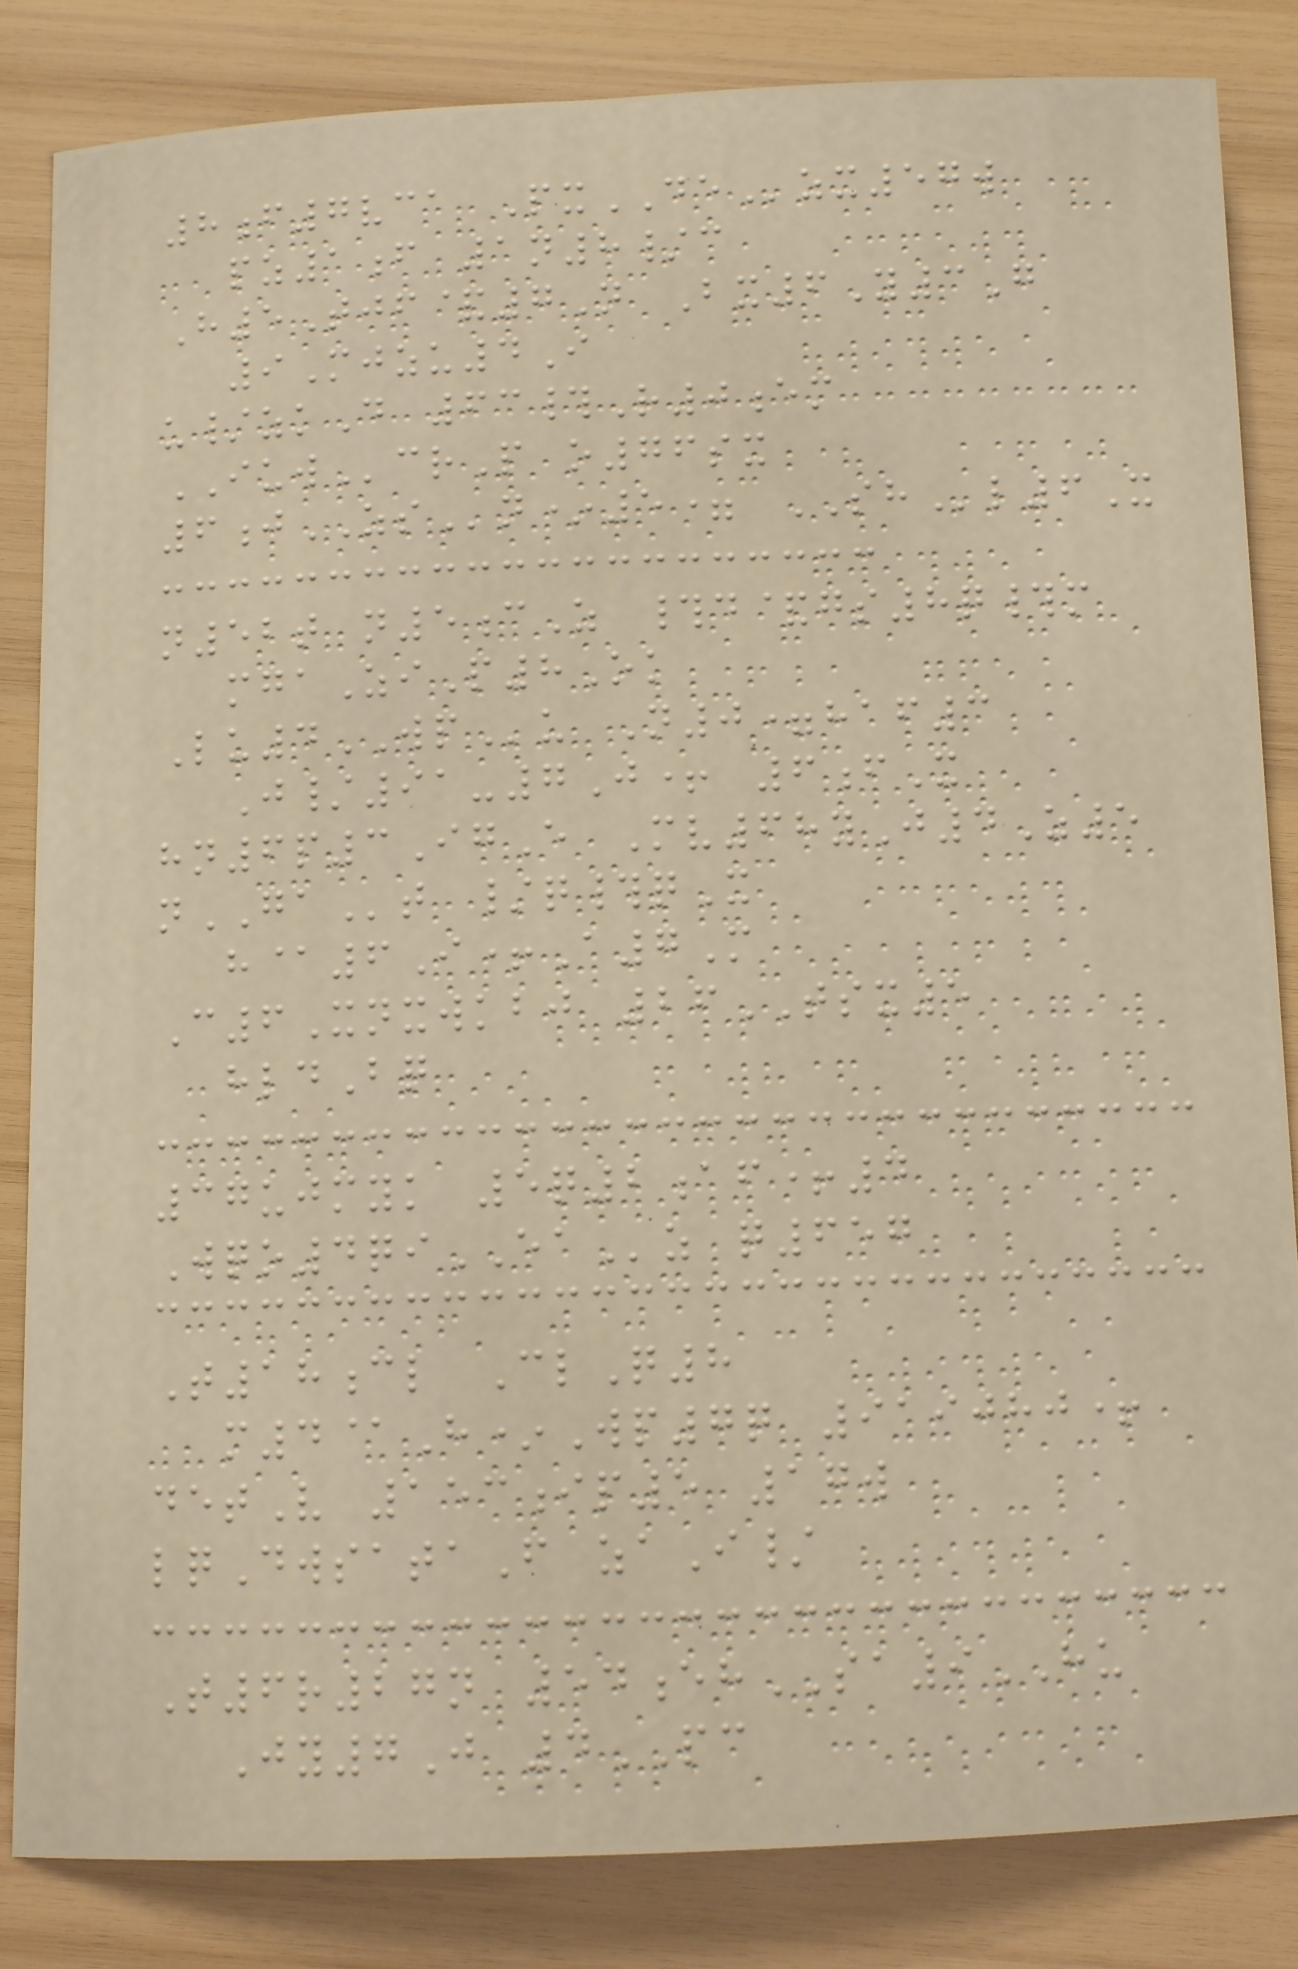8f7vca PxDEzx57w
pz1f 1n8/c
H5Tjf&7N Bx6Y3G
9Mjzu4I
u/zkD 63#R0em
IUWcrP o76sx
6jZSn*5= SHl6X
n52t n5cZ #d&gs8q#m
mgaZiP8Ok
Lu4WPu N0=haf3
J/91-7J+ 6fX
hn6p3IgE Mv68yJ4Z5
nGAt /q#qX
h@6I+A7M
C6Xnxwkbj 26TSX5
hldBq
37ujmyk 5q2af+4
Wqo4qiEAz q657
T18cl ClQ8
m4@H*Wp7q 919080+
detV 153ip5 17w
lqDwsataF zaI/
T6r27n 54ehSA9HU
Jy7J 4PC
